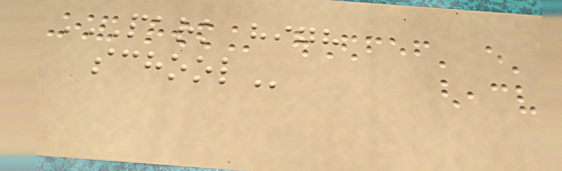PARK HIGH
SCHOOL
